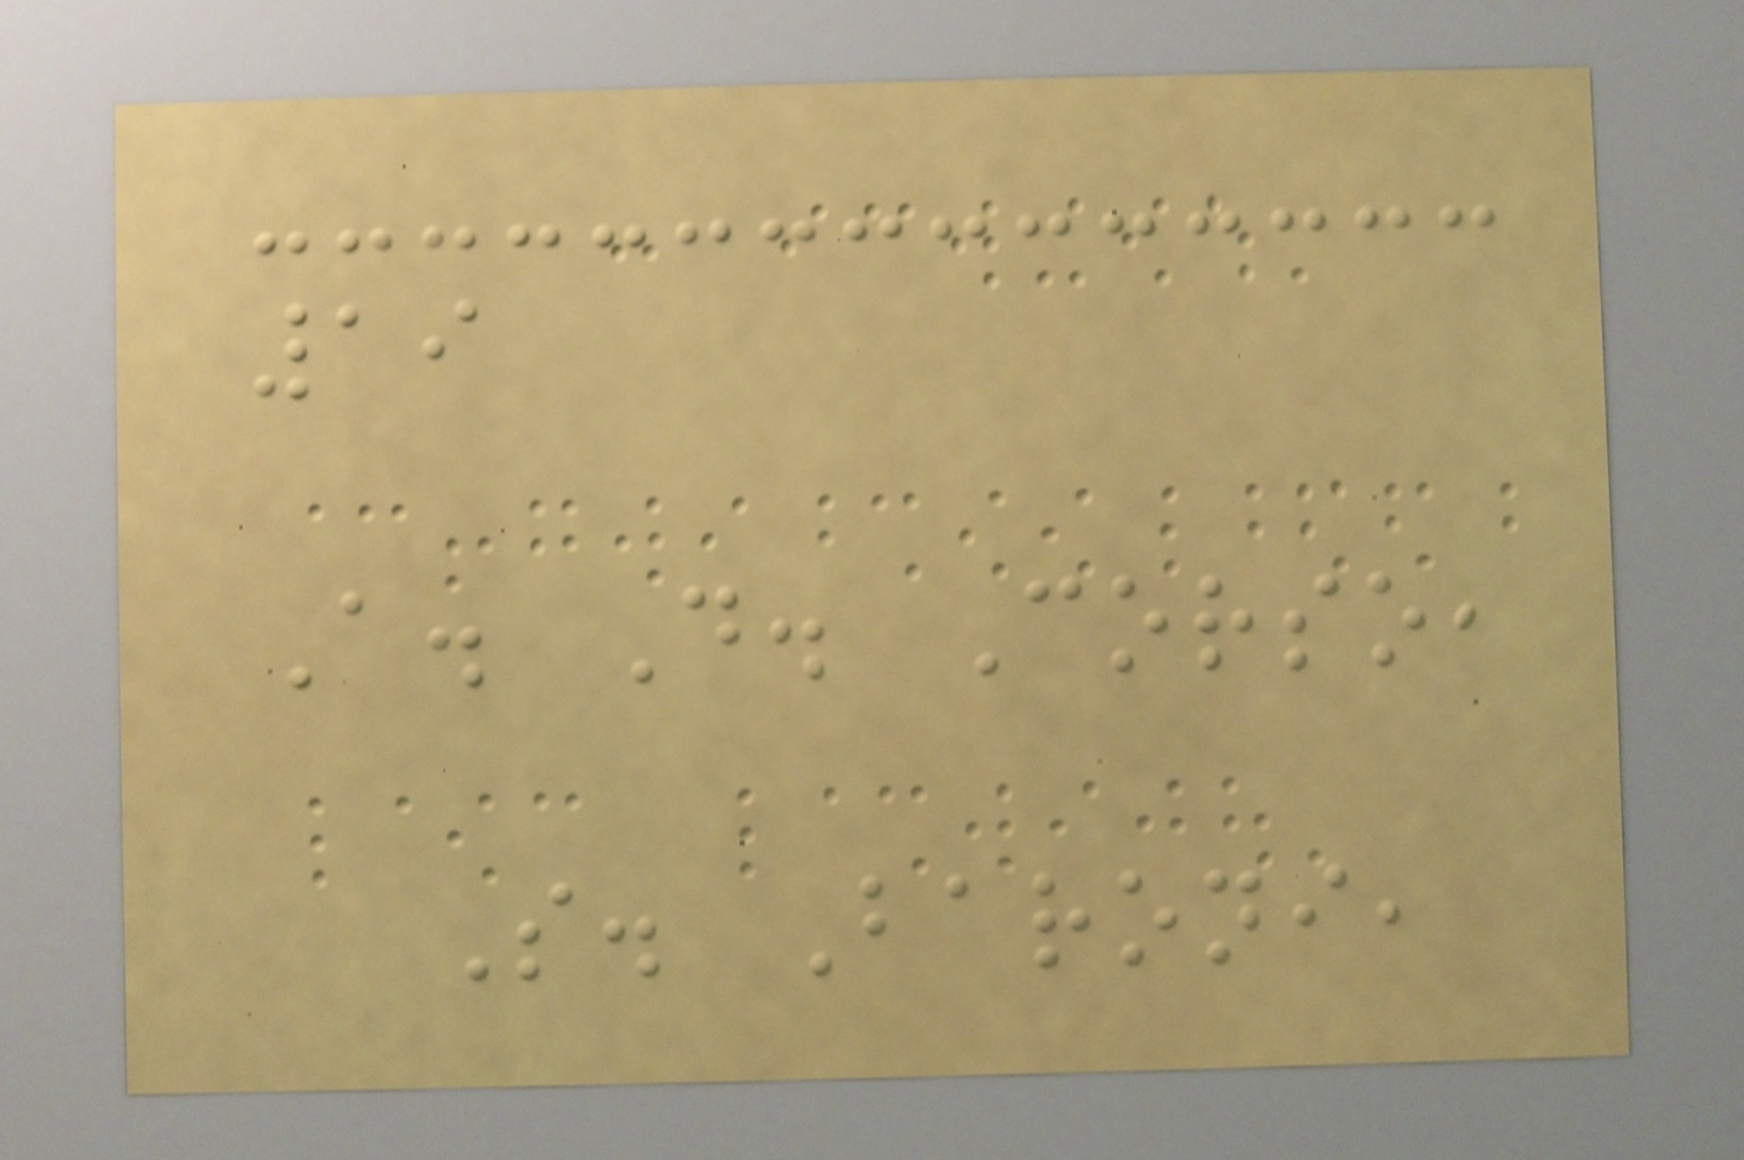19
A. D. Corso,
S. Baroni,
